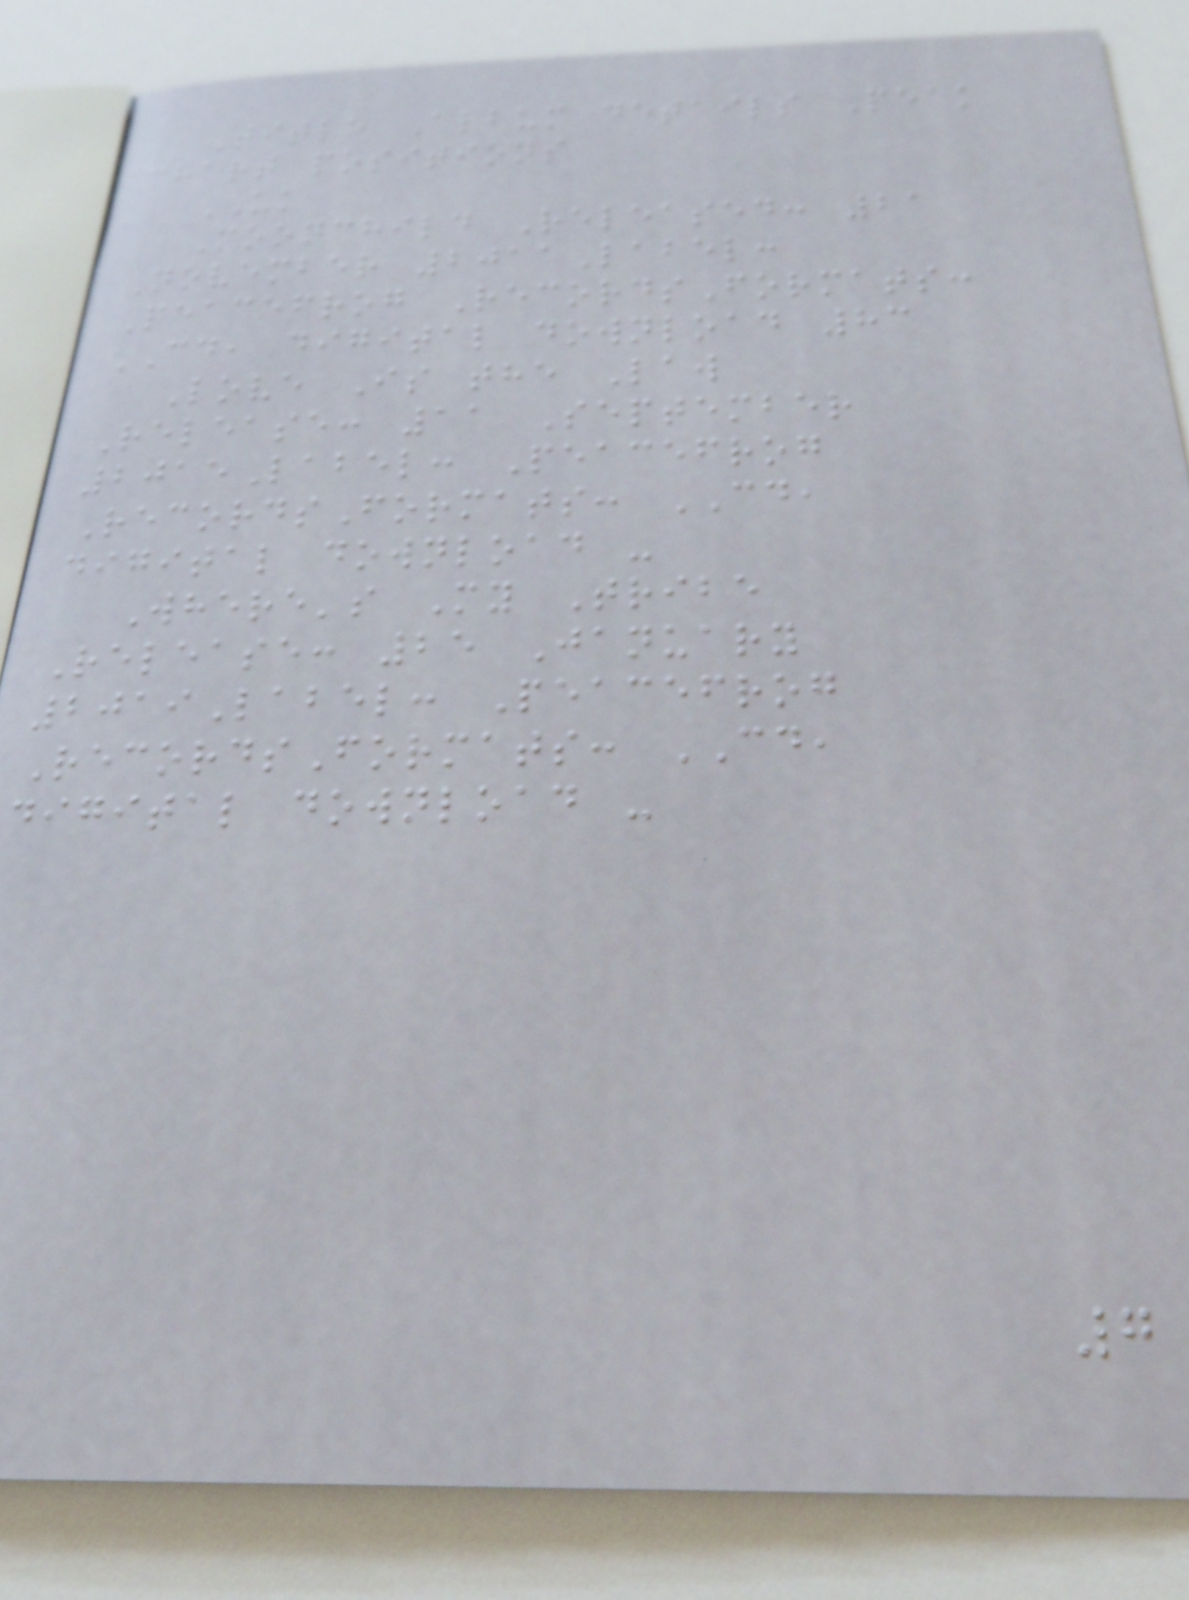Title Album details Peak
chart positions
UK
Moonchild Released: 21
November 2011Label:
Peacefrog RecordsFormats:
CD, digital download 83
Love Is the Law
Release: 11 September
2015Label: Peacefrog
RecordsFormats: CD,
digital download -
Where's My Tribe
Release: 25 January
2019Label: Peacefrog
RecordsFormats: CD,
digital download -
7
